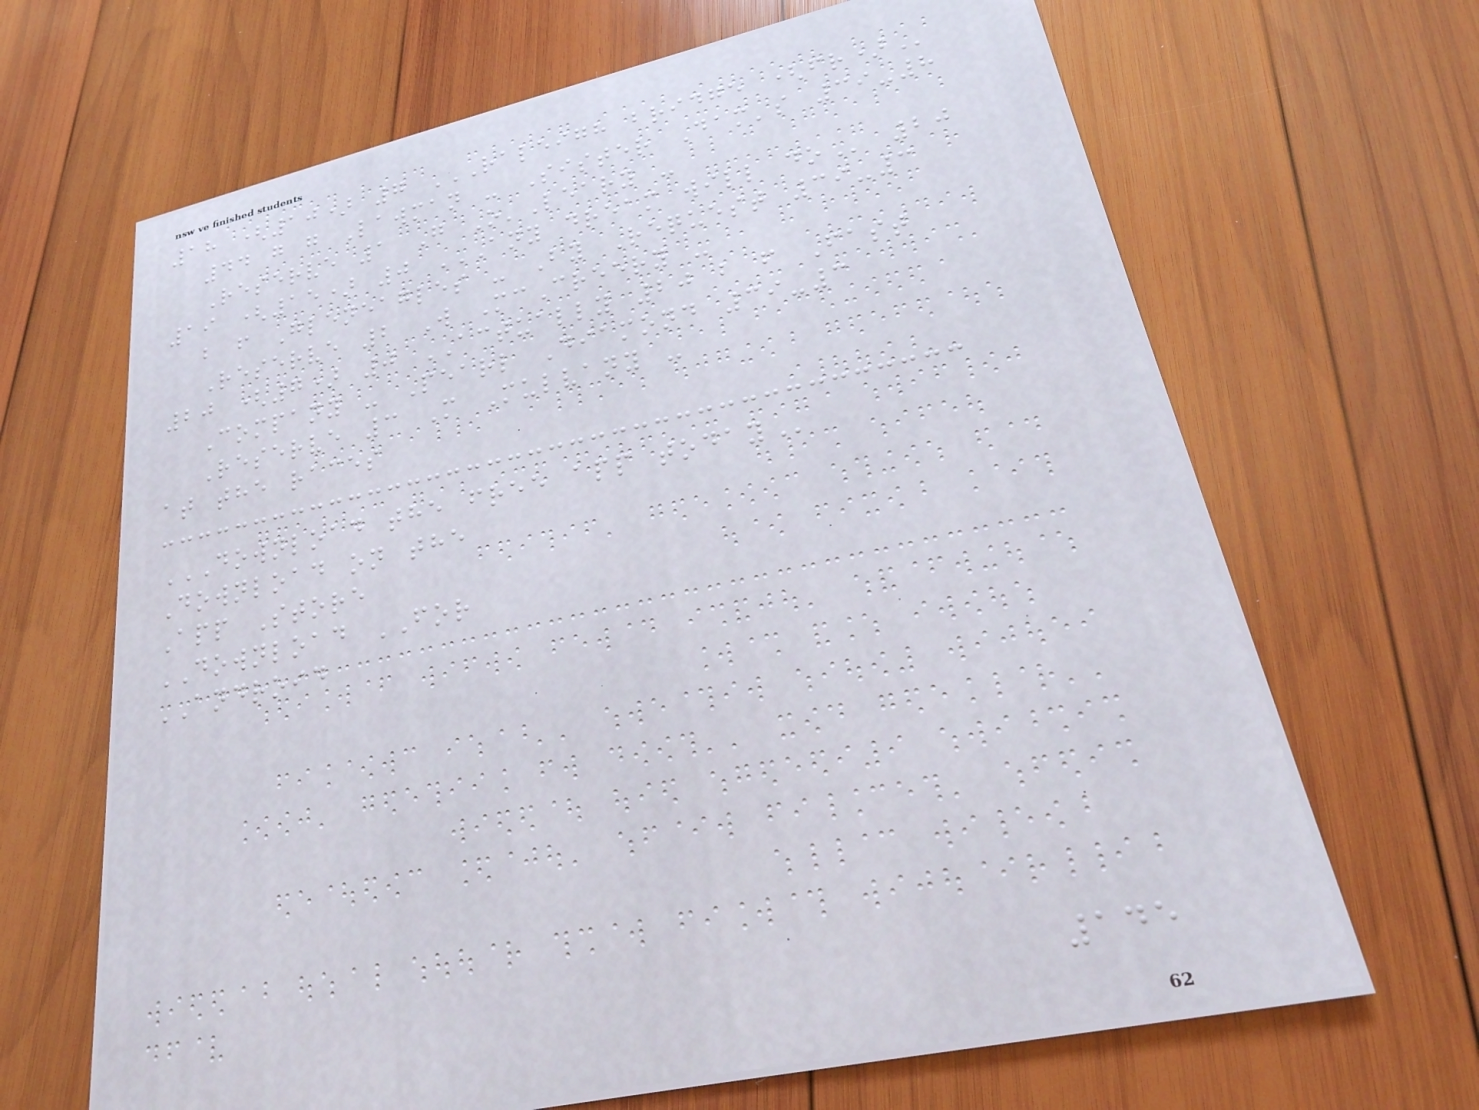18 (10) 7 RALEIGH BRIDGE (FR)
44 g g Lawman - Sister Dam's 39-8
Reserve 1 G O'Leary -
19 (15) 0 ANY DREAM WILL DO 20
b f Gleneagles - By Request 39-3
Reserve 2 W McCreery -
20 (7) 0 ACTUALLY 20 b f Fast
Company - Pearl Diamond 39-3
Reserve 3 M Mulvany -
at the races
DOWNLOAD THE FREE APP TODAY
Download on the
App Store
DOWNLOAD FOR
ANDROID
145
